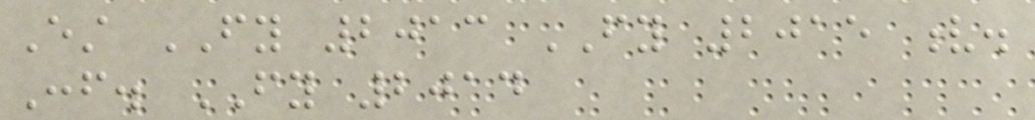Est FY 2013 FY 2015 v.
Conf. FY 2014
